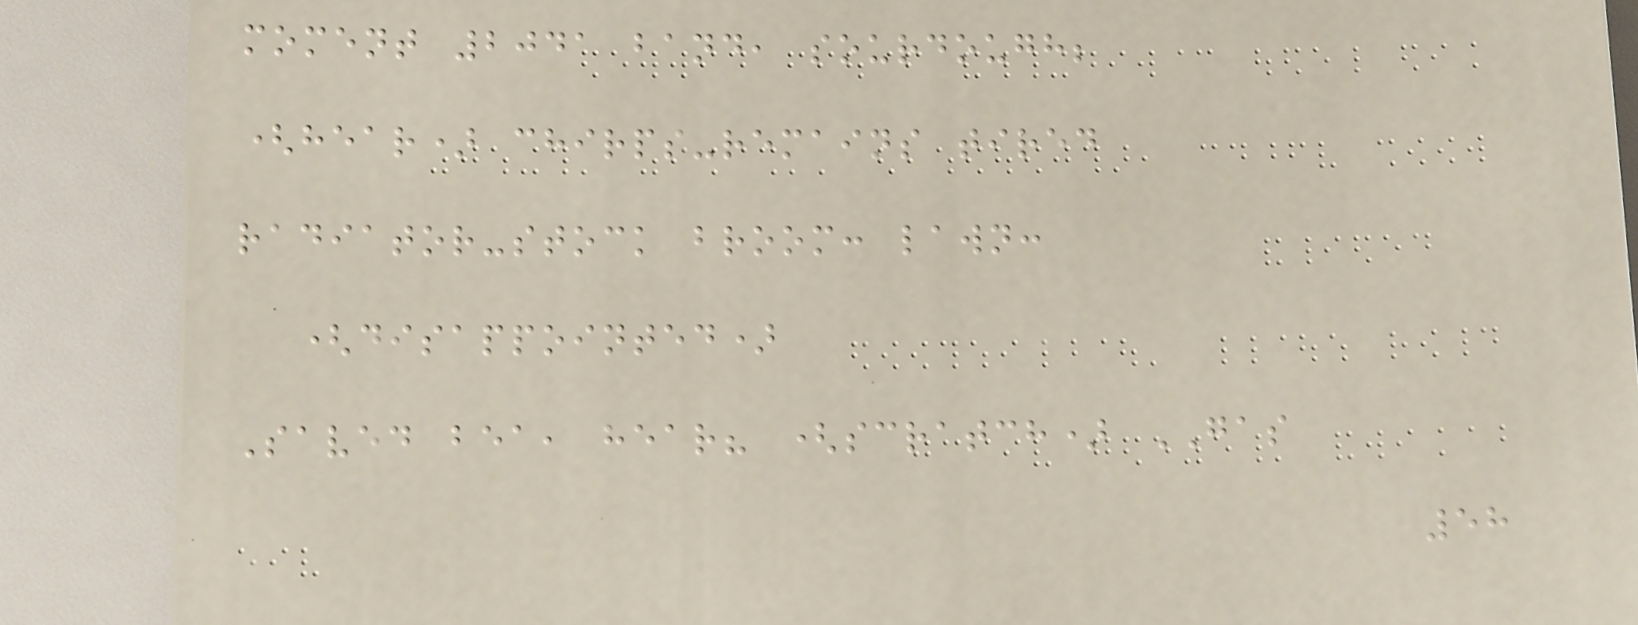moment 2041 band, sourdough;
(hear) chirps-remains tired
radiator-stock broom: lawn:
(disappointed)
Saved bea, hear? (scratch) GAS
58
